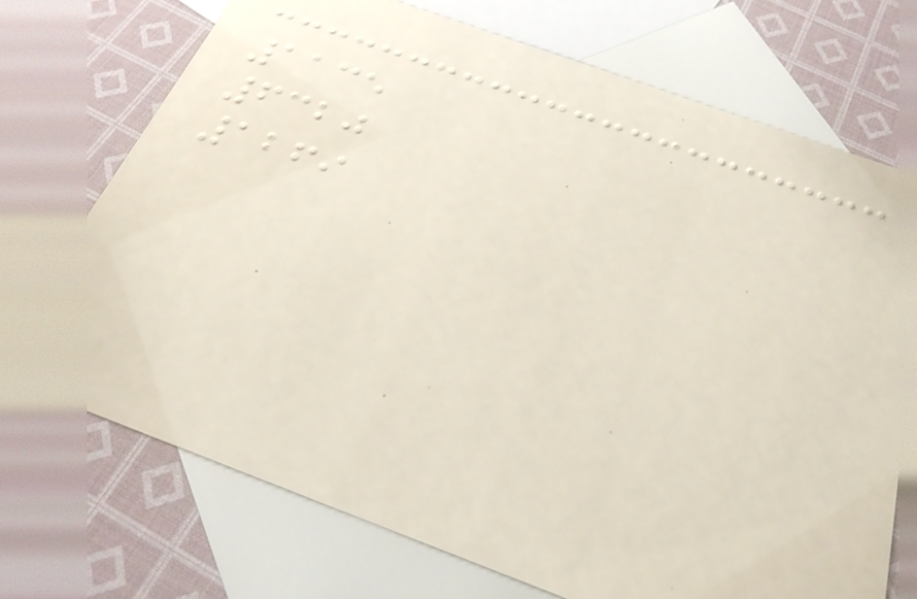1135
6320
1269
